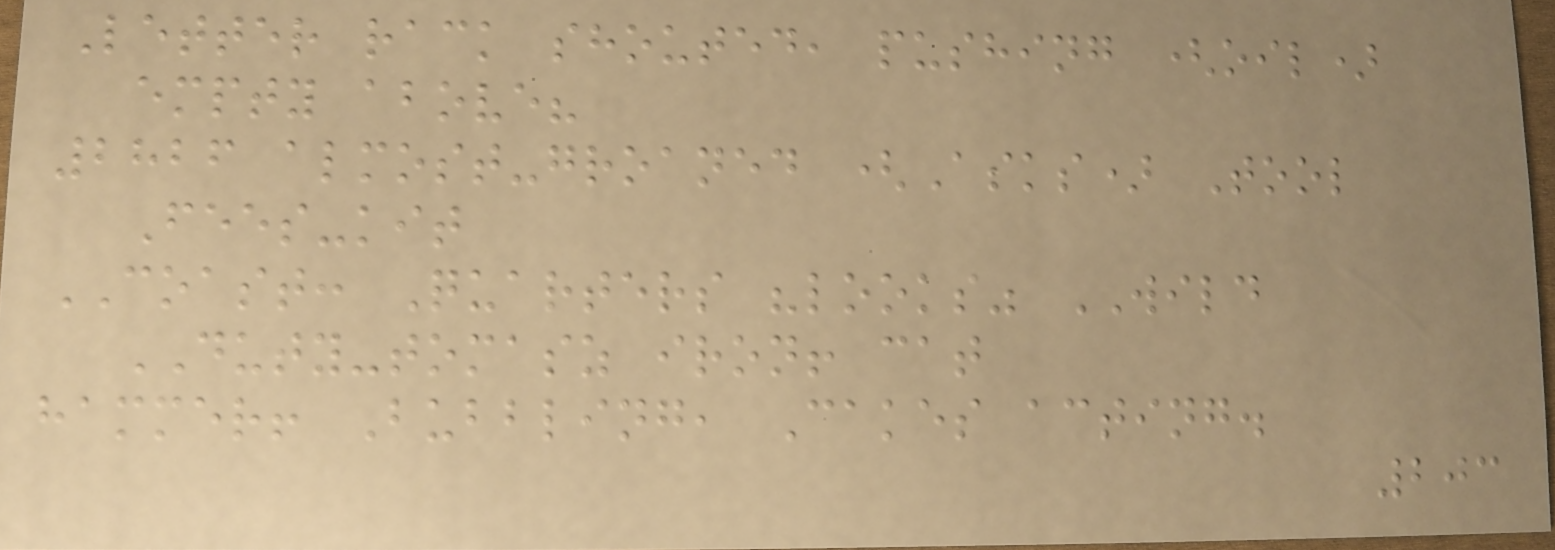Letter rack shouted, pushing (oil)
empty above?
2826 almost-groaned (Asks) Tool
Fees-kit
COAST: Quarters "looks" WILD
DUTY-tomasz iron! cat
hammer! Bubbling, Cakes acting.
203
